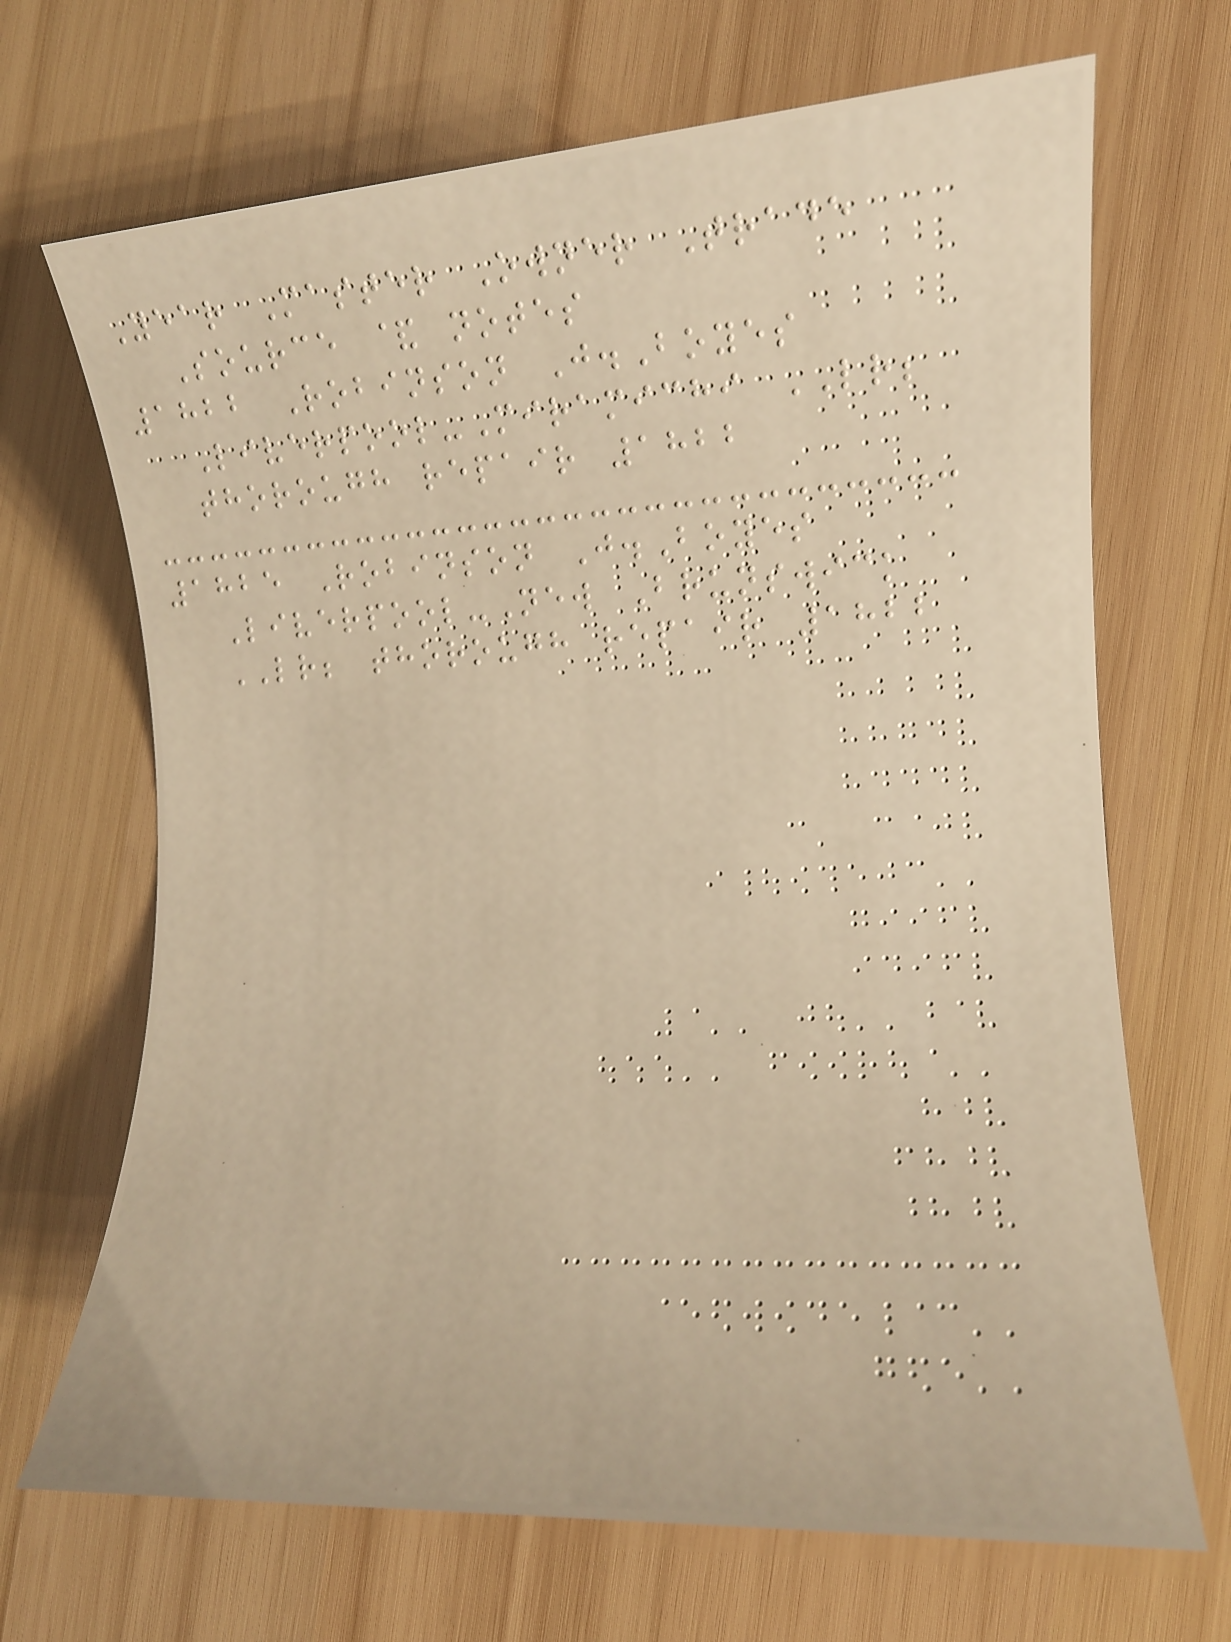Year Master Owner Trade
Source & notes
1822 Robinson J.Boyes
Liverpool-Miramichi LR;
thorough repair 1822
1825 Robinson J.Boyes
Liverpool-New Brunswick
LR; thorough repair 1822
